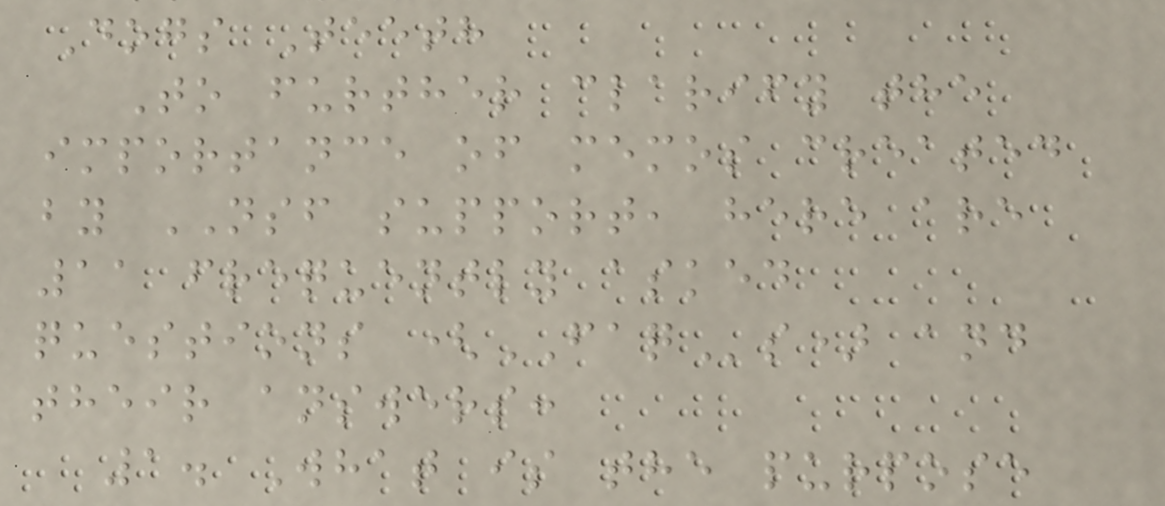Dogs Teeth
To further clarify the
importance of memos created
by NSF support, here are
11 frequently asked
questions (FAQs) and
their answers:
1. What is the purpose
